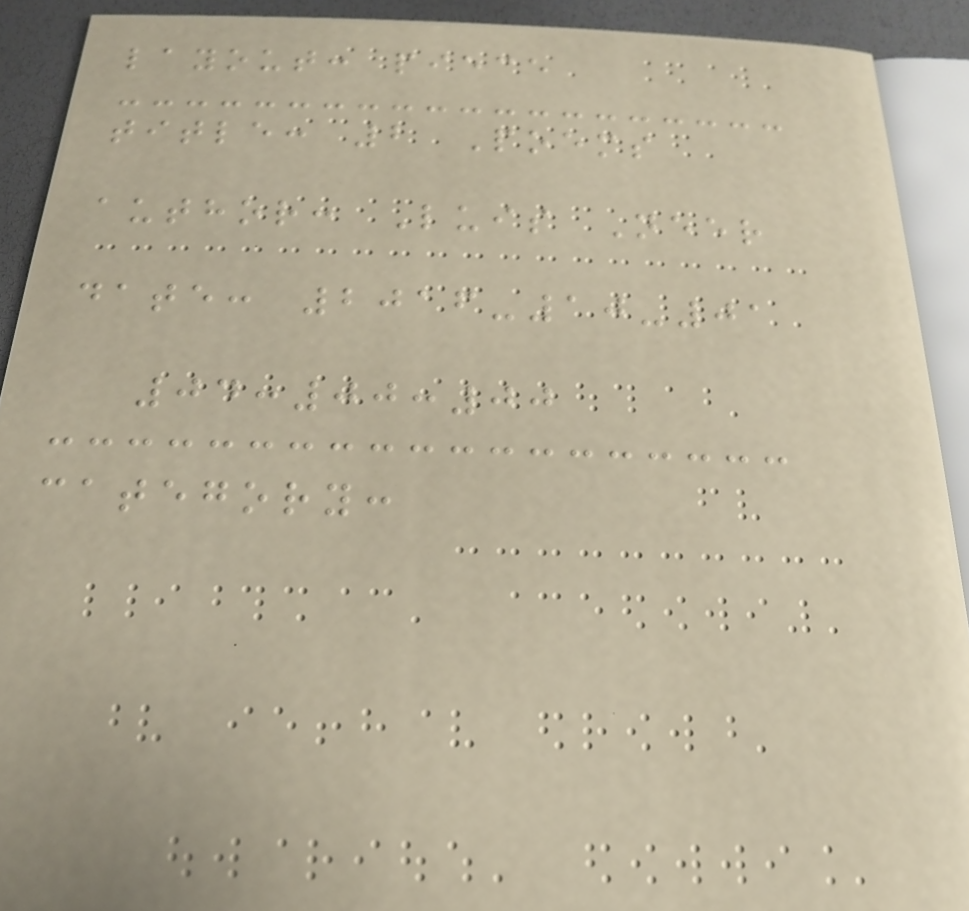layout: piece
title: 2 Poems
author: Luis Neer
date: 2016-10-01
04:00:00
category:
